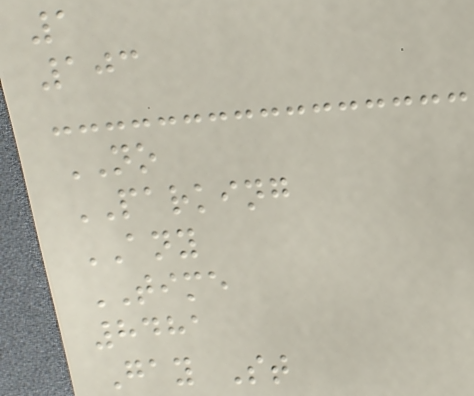1
103
NO
PARKING
ANY
TIME
8481
Gay St
